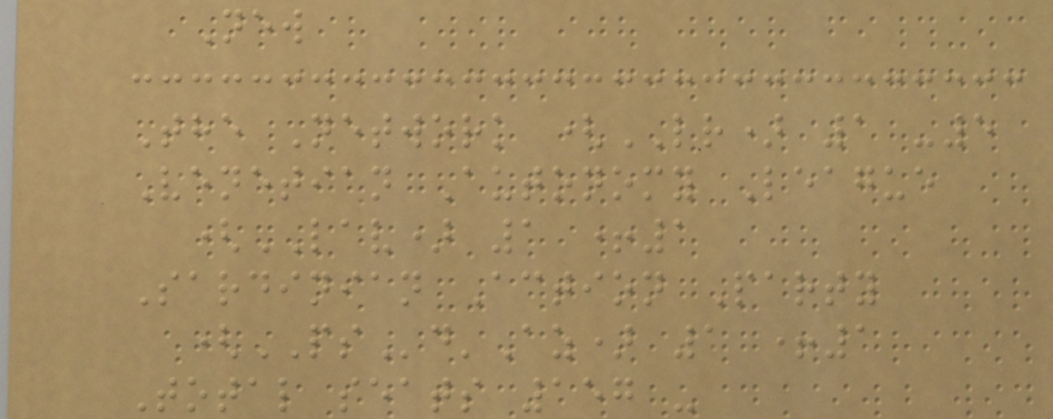New
The Network (LR) 1 -5
Venetian Autonomy League
(LAV) 1 +1
Sardinian Action Party
(PSd'Az) 1 +1
Total seats 157 -
